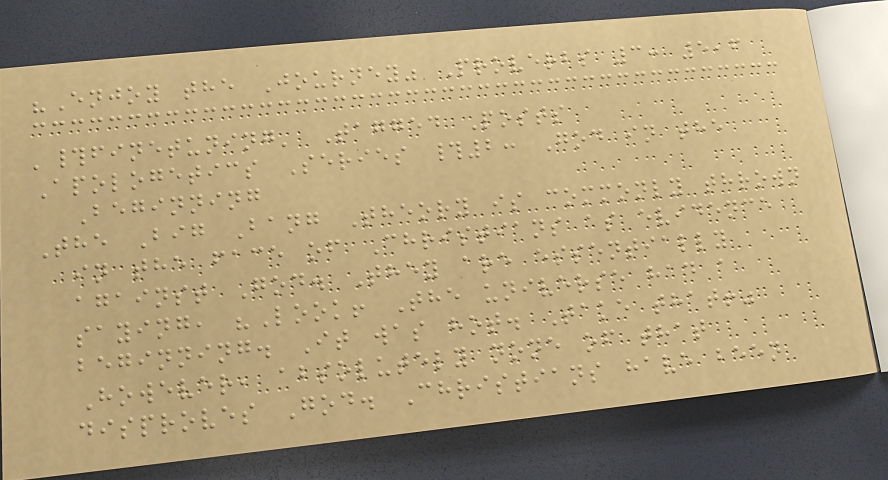"Enjoy the Journey" Proverbs 3: 5,6
'#finetuning' Tagged Posts
Apologetics Series #2: God in the
Beginning
The Big Bang Theory is commonly thrown
in the face of Christians as evidence
against God. They are essentially
saying, "Look! The universe had a
beginning. It was hot. Take that!"
However, absolutely none of that
disproves God. Christians have been
